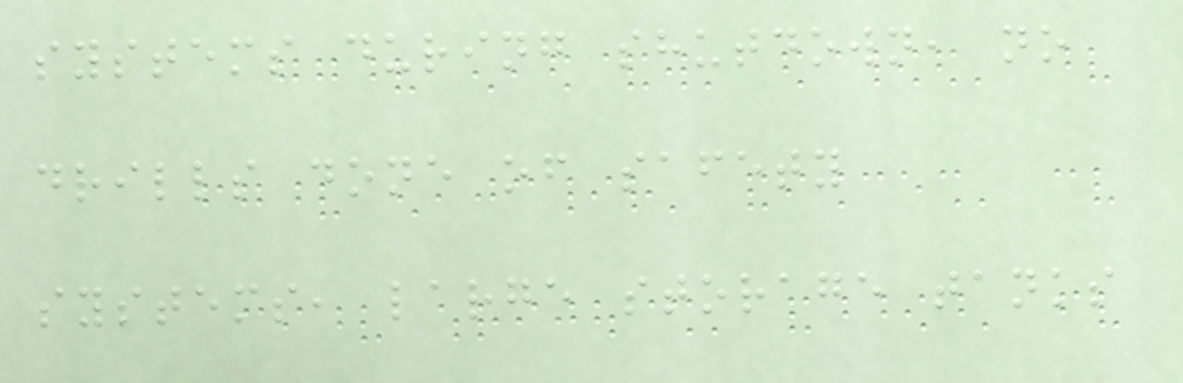systems during shutdown, no
drills done of safety
systems, large storage tanks
